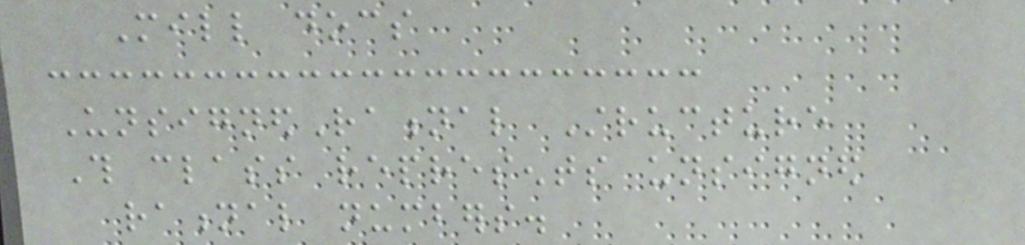Mill docs
UnsignedRational Structure
This class represents unsigned
rational numbers.
